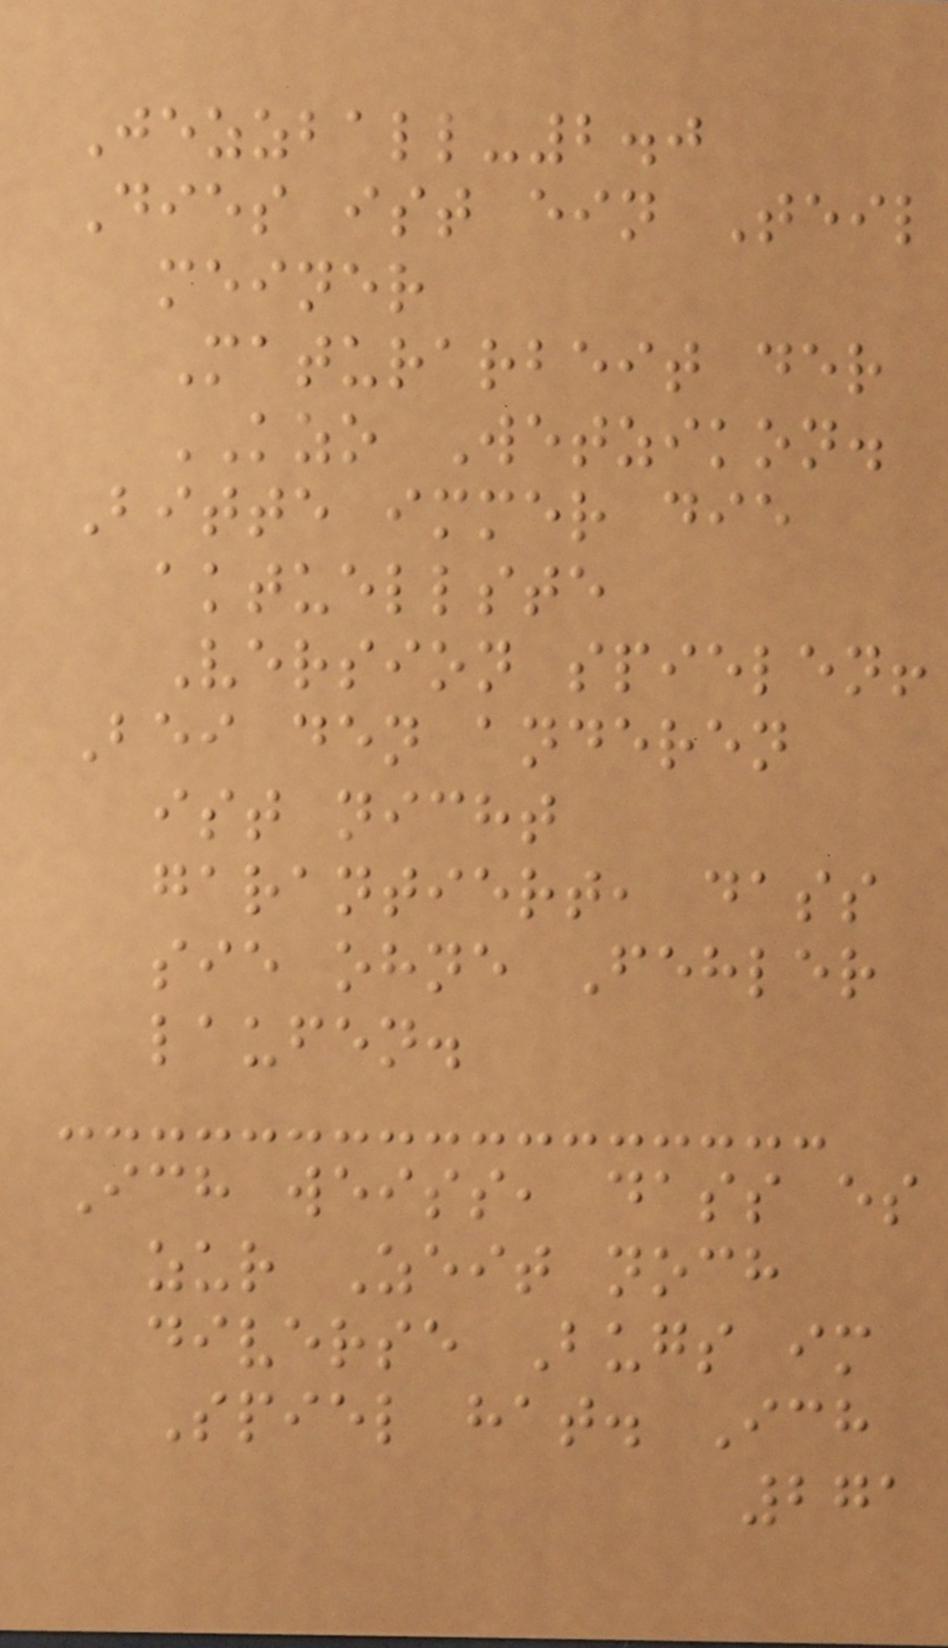Jezzball-2.0
Dies ist ein Teil
meiner
Maturarbeit der
KZO Wetzikon.
Bitte immer die
aktuellste
Version spielen!
Bei den anderen
ist nicht
garantiert, dass
sie ohne Fehler
laufen.
Ich weiss, dass es
zur Zeit noch
diverse Bugs im
Spiel hat. Ich
271
